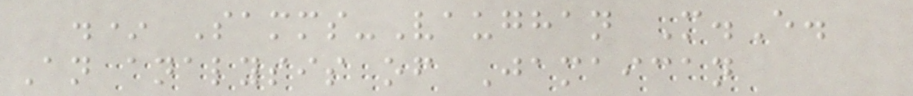.* Samms-Vaughan M.E.
An analysis of Jamaican
